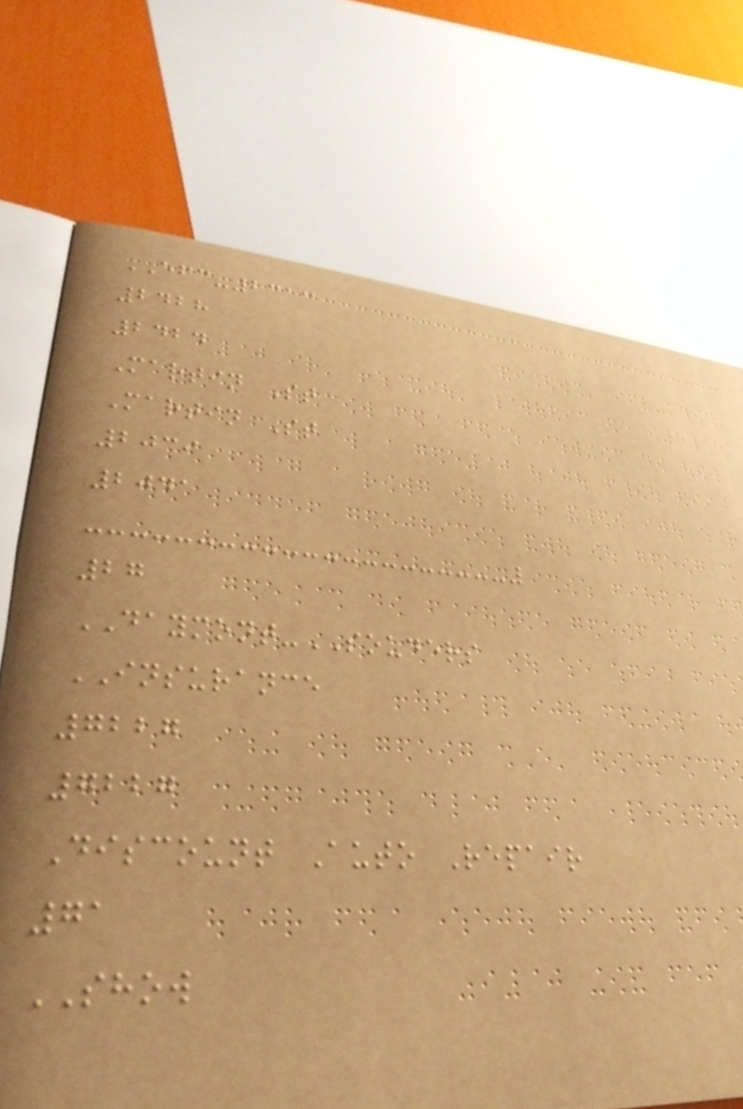EFC-2313
2428
2424
Martin St
Martin St
2039
2041
27
DAYMONT-SOUDERS
INSURANCE
7227
7227
Discount Auto Repair
71
SHOW
